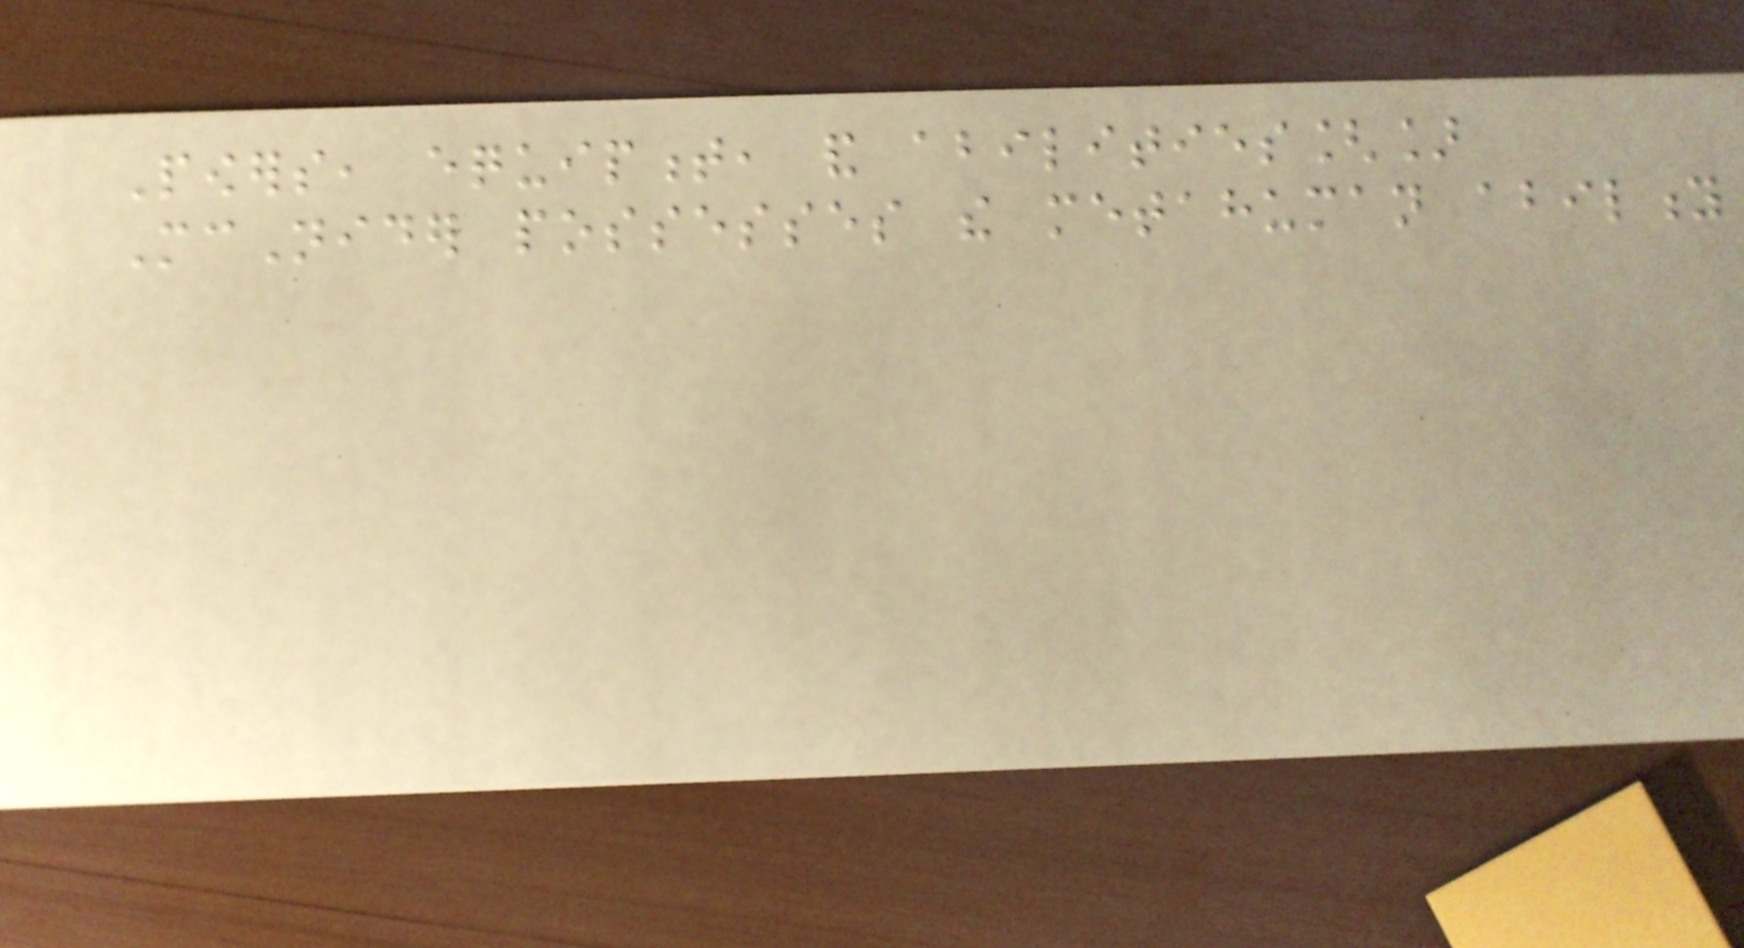Powers, equipment, and abilities[]
McNider possesses the metahuman ability
